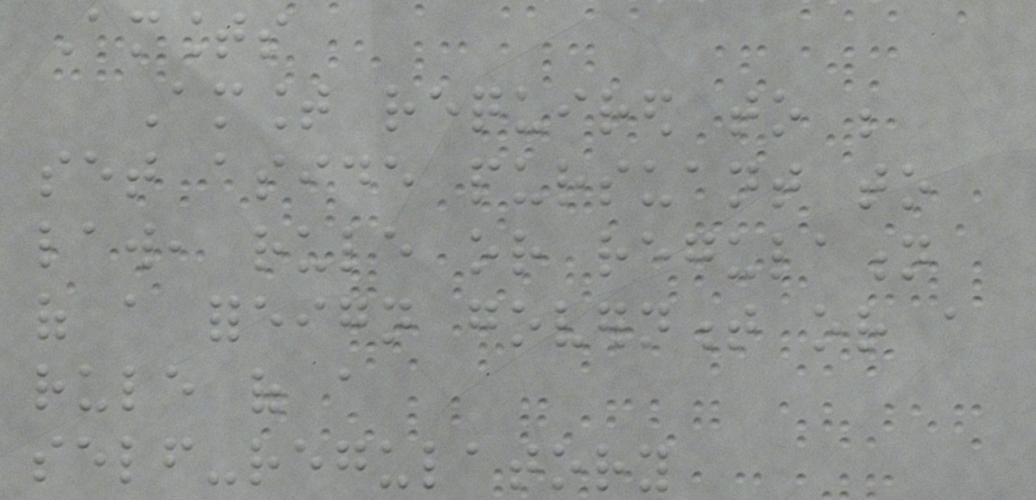Amounts
Amount required to be
set aside pursuant to
law, rule or regulation
of a foreign government or a
rule of a
self-regulatory
